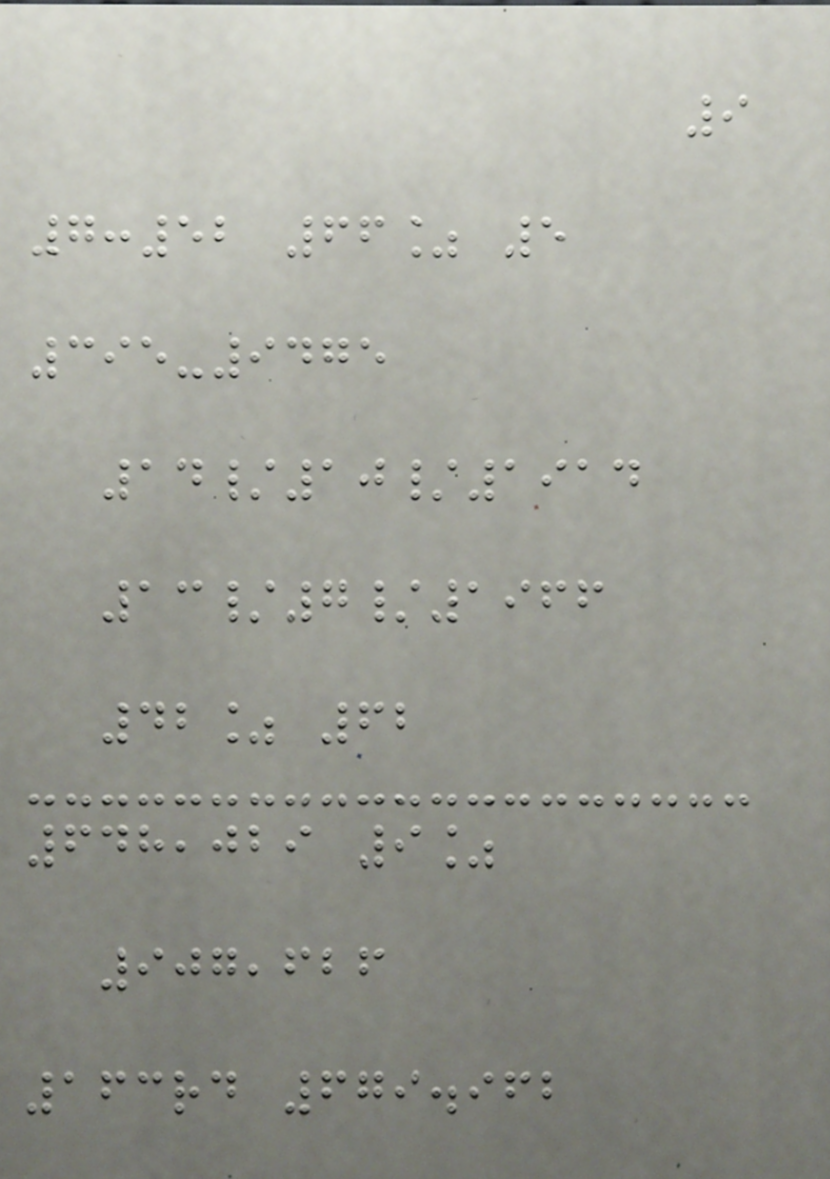9
7:52 66% 5
395-9475
14/10/1914
13/7/1966
42% 62
648,029 9%
907,626
163rd 679.962
